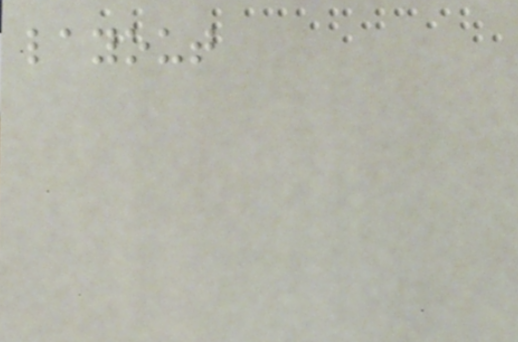layout
